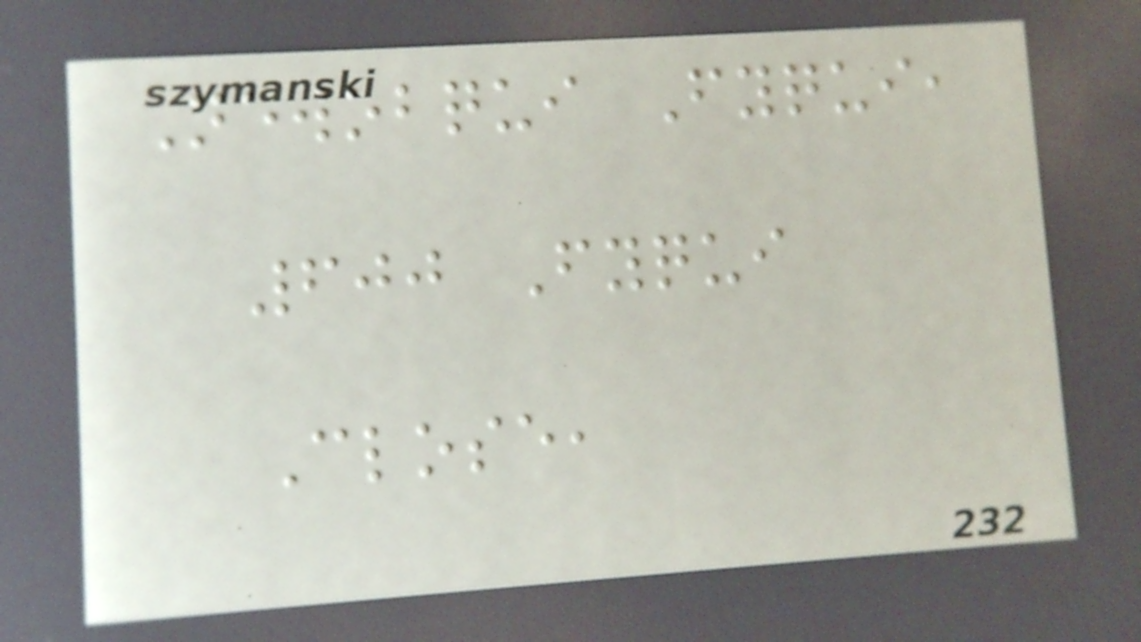Newobqui Fyqui,
600 Fyqui
Close,
